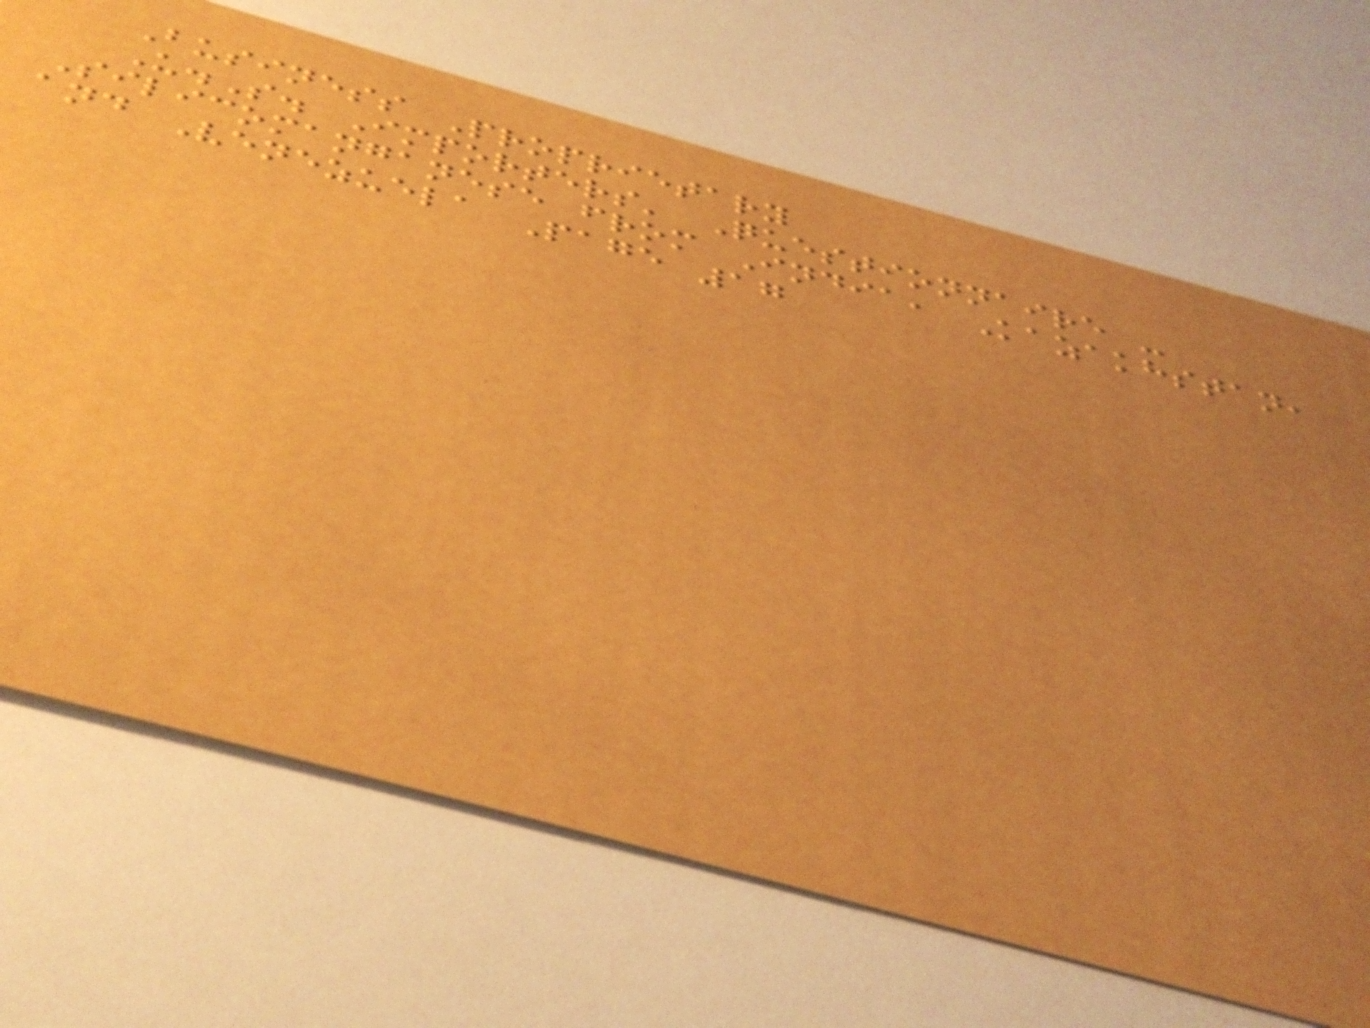Business Proprietary
U.S. Importers' Questionnaire -
Silicomanganese from India, Kazakhstan,
and Venezuela Page 17
